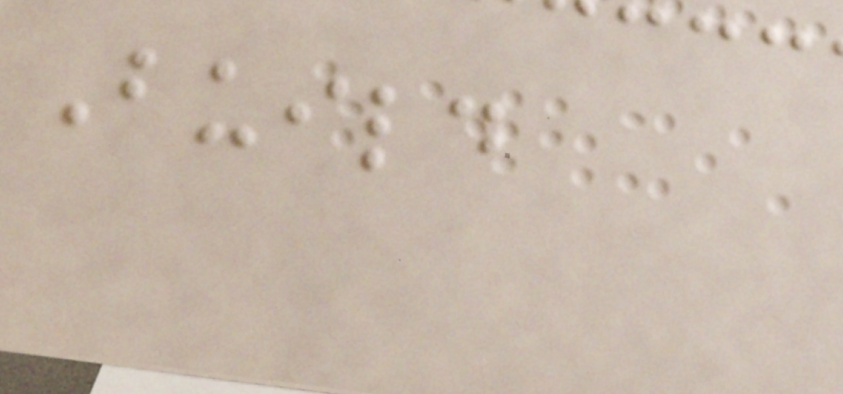Build
